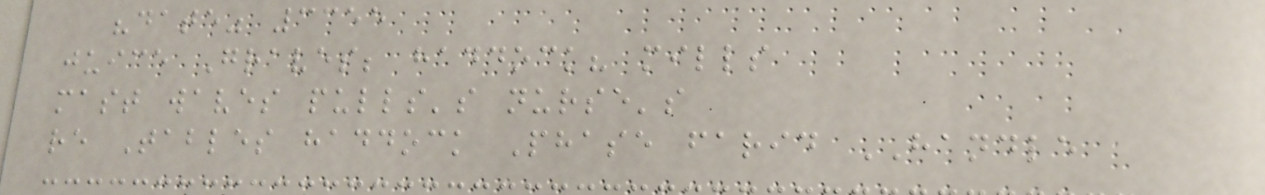"date" 3355
juice Graves; haddock? mills
mast waves pulls's nurse's
re Tables haddock Phase farid HANDLE
